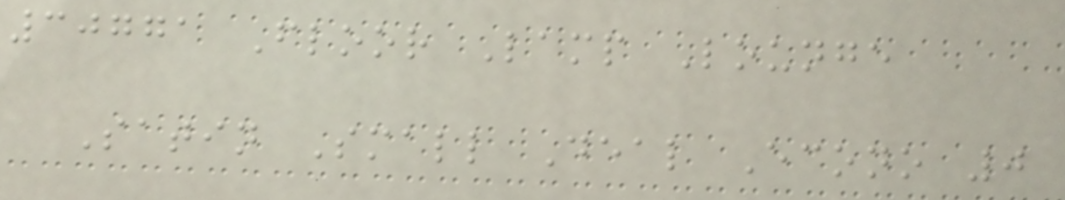30771 Floor Lamp Lounge
Satin Small Deal Econo 0
